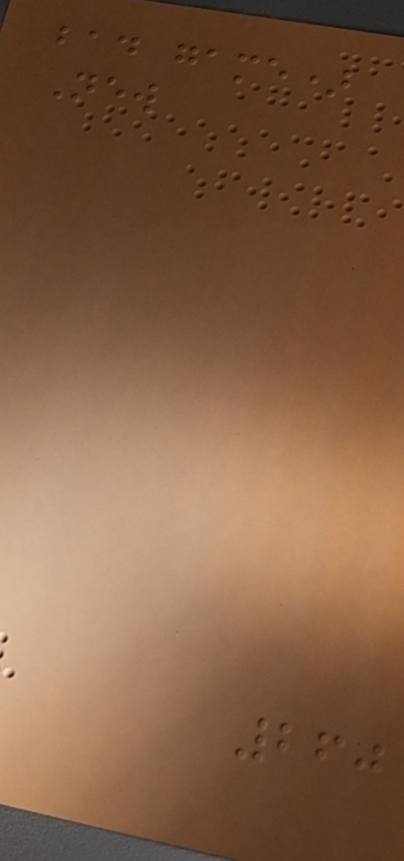bad game)
New
260
